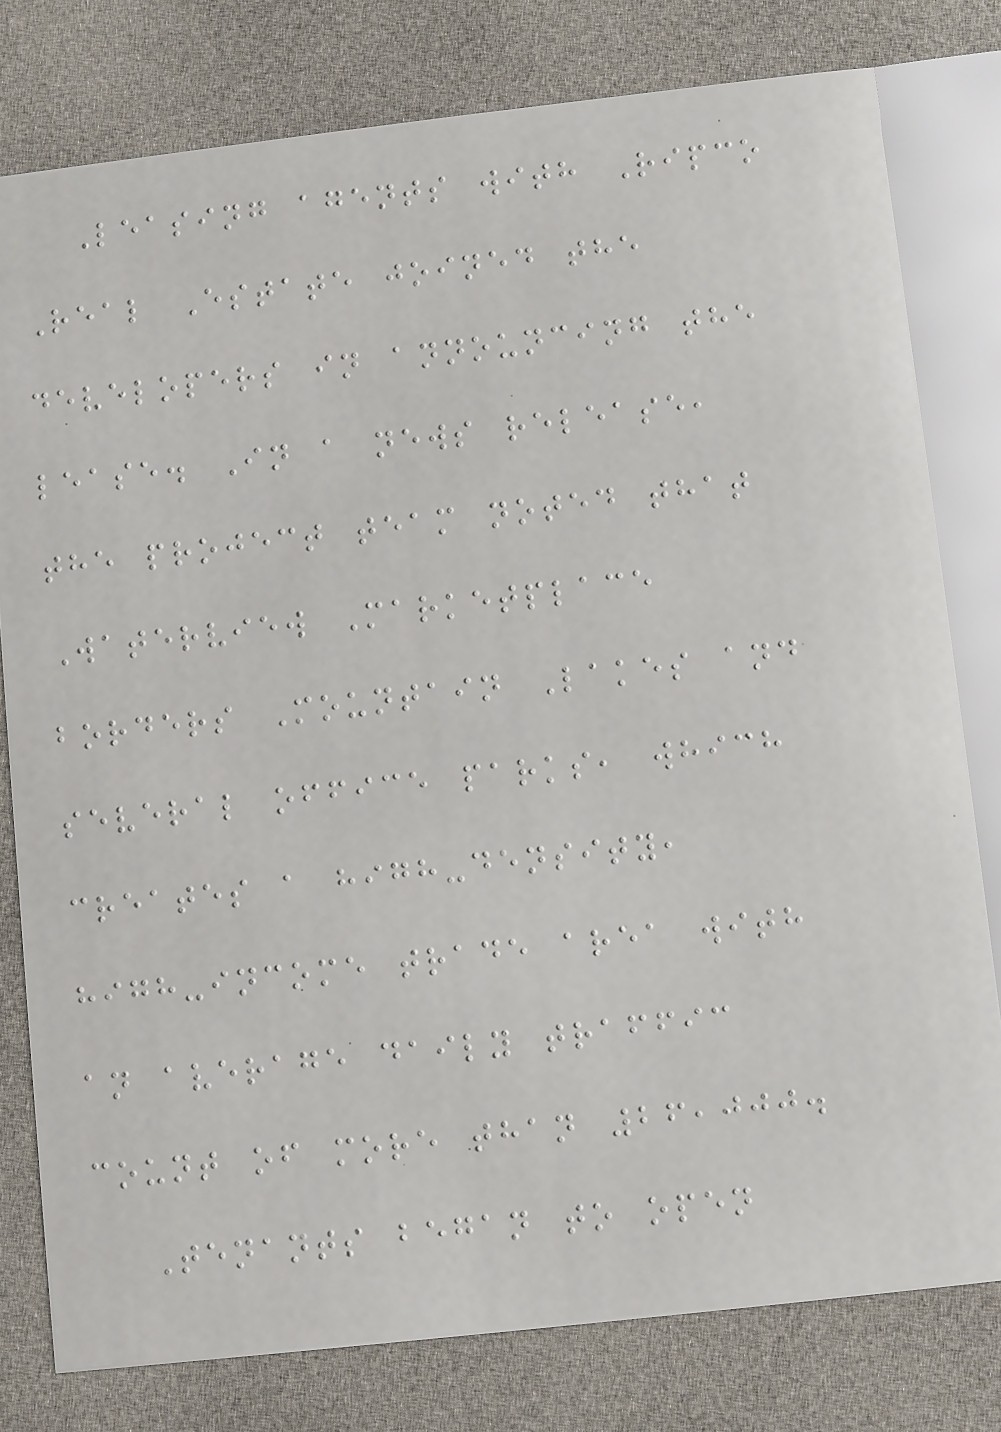Leasing agents with Ripco
Real Estate joined the
developers in announcing the
lease. In a news release,
the project team noted that
Waterview Marketplace
borders Mountain Lakes and
several office parks, which
creates a high-density,
high-income trade area with
an average daily traffic
count of more than 26,000.
Tenants began to open
